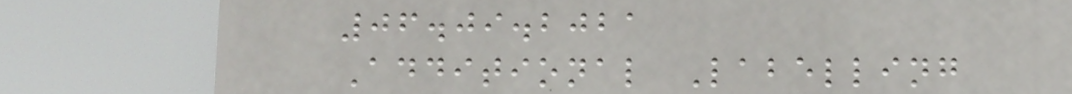06.09.2021
Additional Labelling
